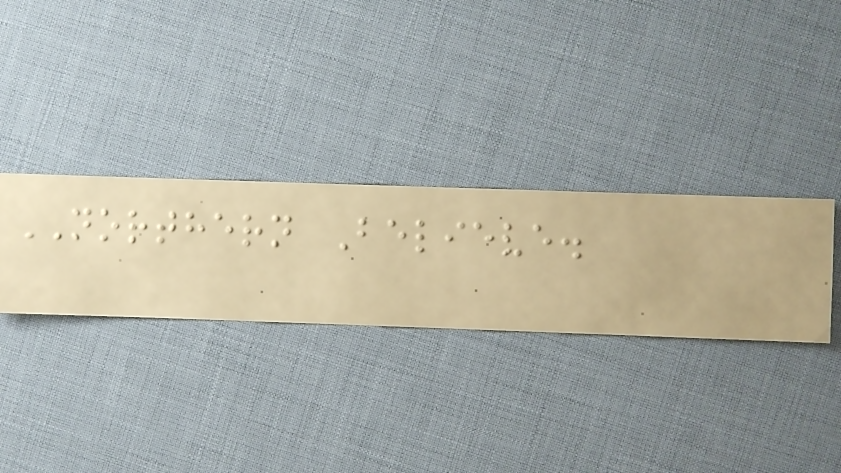NORTHERN Believe.
